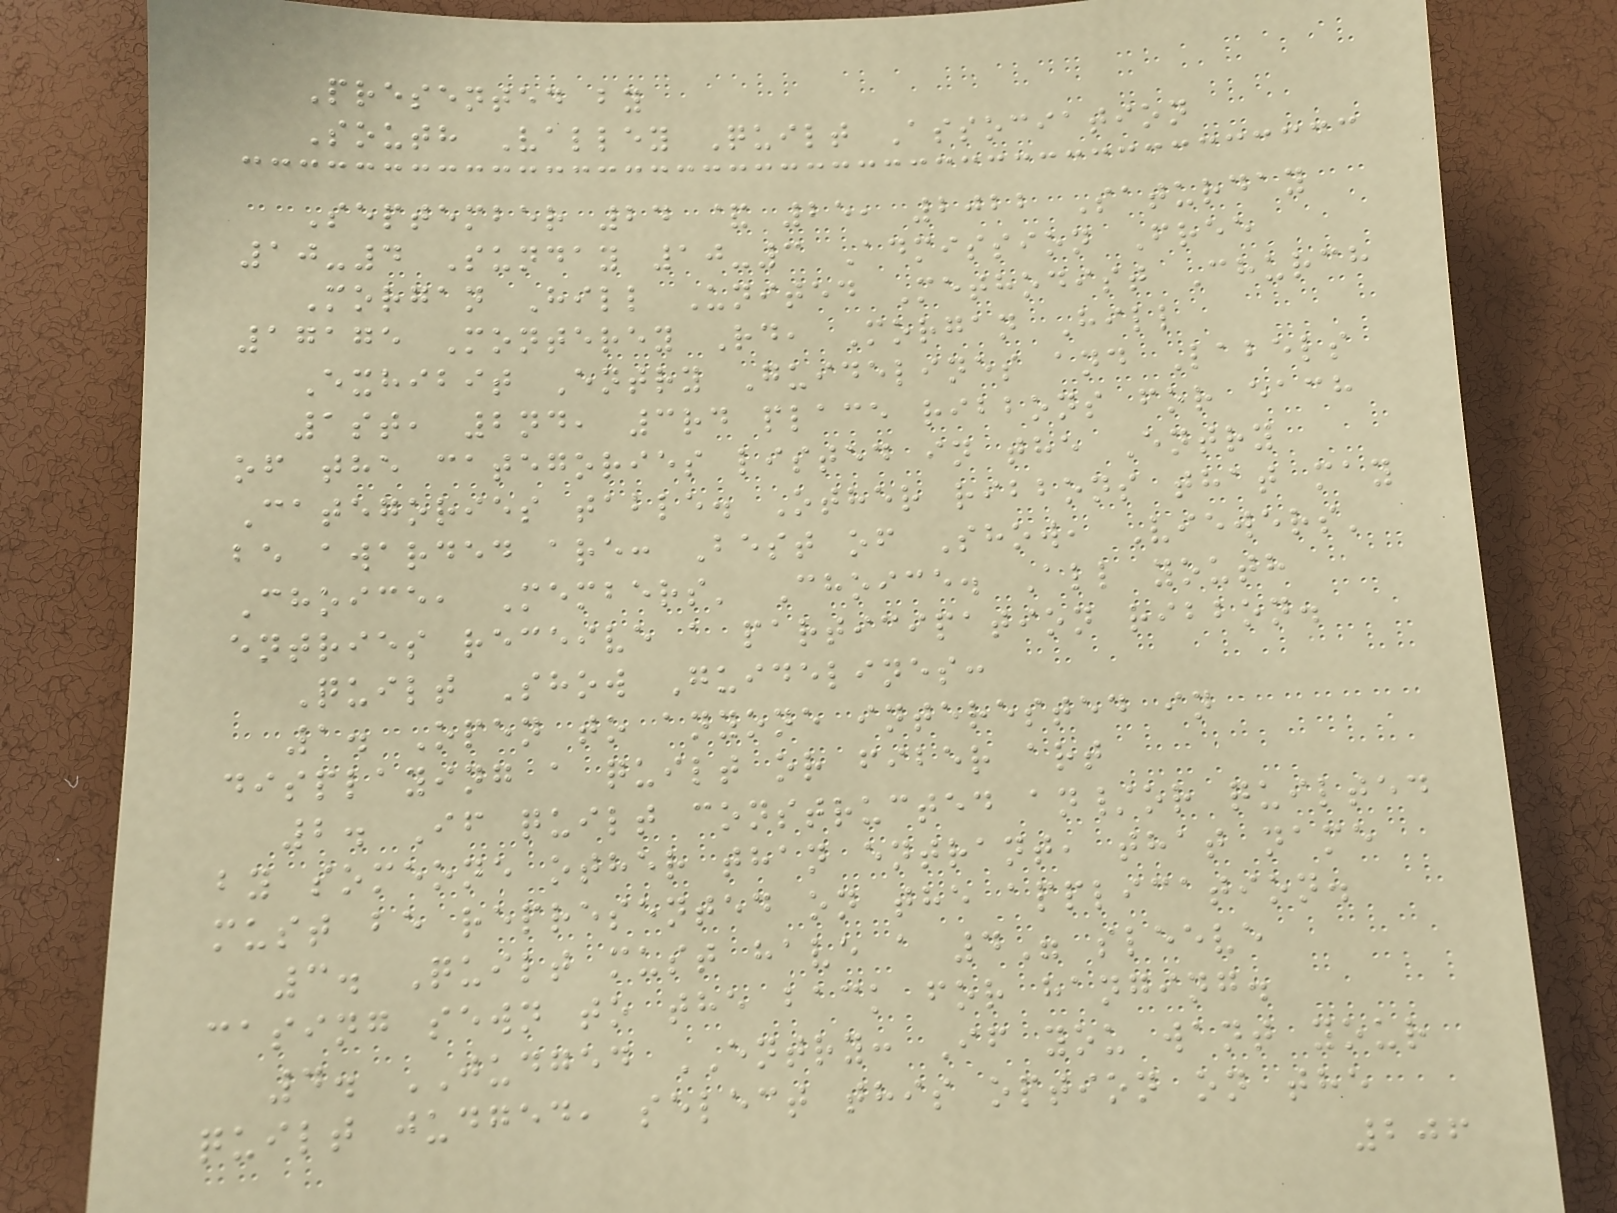Presented by
South Valley Quilt Association
September 24 & 25, 2022 Saturday
10-4 Sunday 10-3 Admission Free
Morgan Hill United Methodist Church
17175 Monterey Rd, Morgan Hill
Exhibit Entry Guidelines and Labels
1st, 2nd, 3rd place ribbons for each
of the categories listed in the Entry
Categories table. Other ribbons that may
be awarded are: Best of Show, Viewers'
Choice, Members' Choice. All youth
entries receive a participation ribbon.
Quilt Show Guidelines:
1. Open to anyone interested in
displaying a quilt or fiber art
2. If quilt constructed an/or quilted
by someone other than entrant, that name
must be represented on the application.
3. Quilt must have a 4" sleeve
casing sewn to the back for hanging.
4. JUDGED ENTRY: If you want your
quilt judged, select this option on the
206
